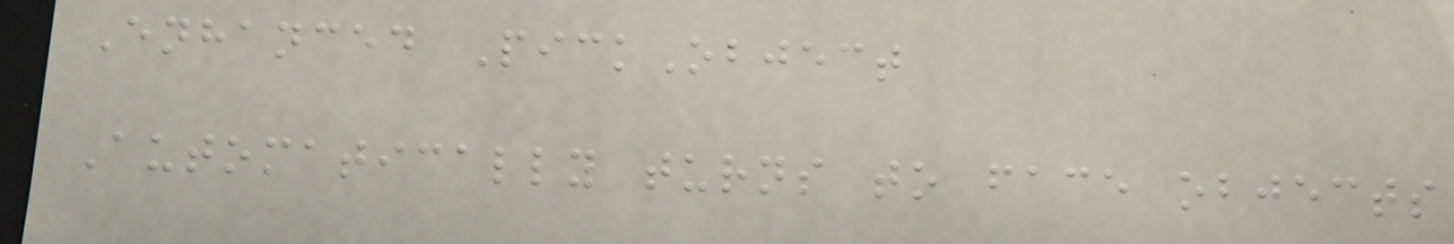Enhanced PickObject
Automatically turns to face objects
